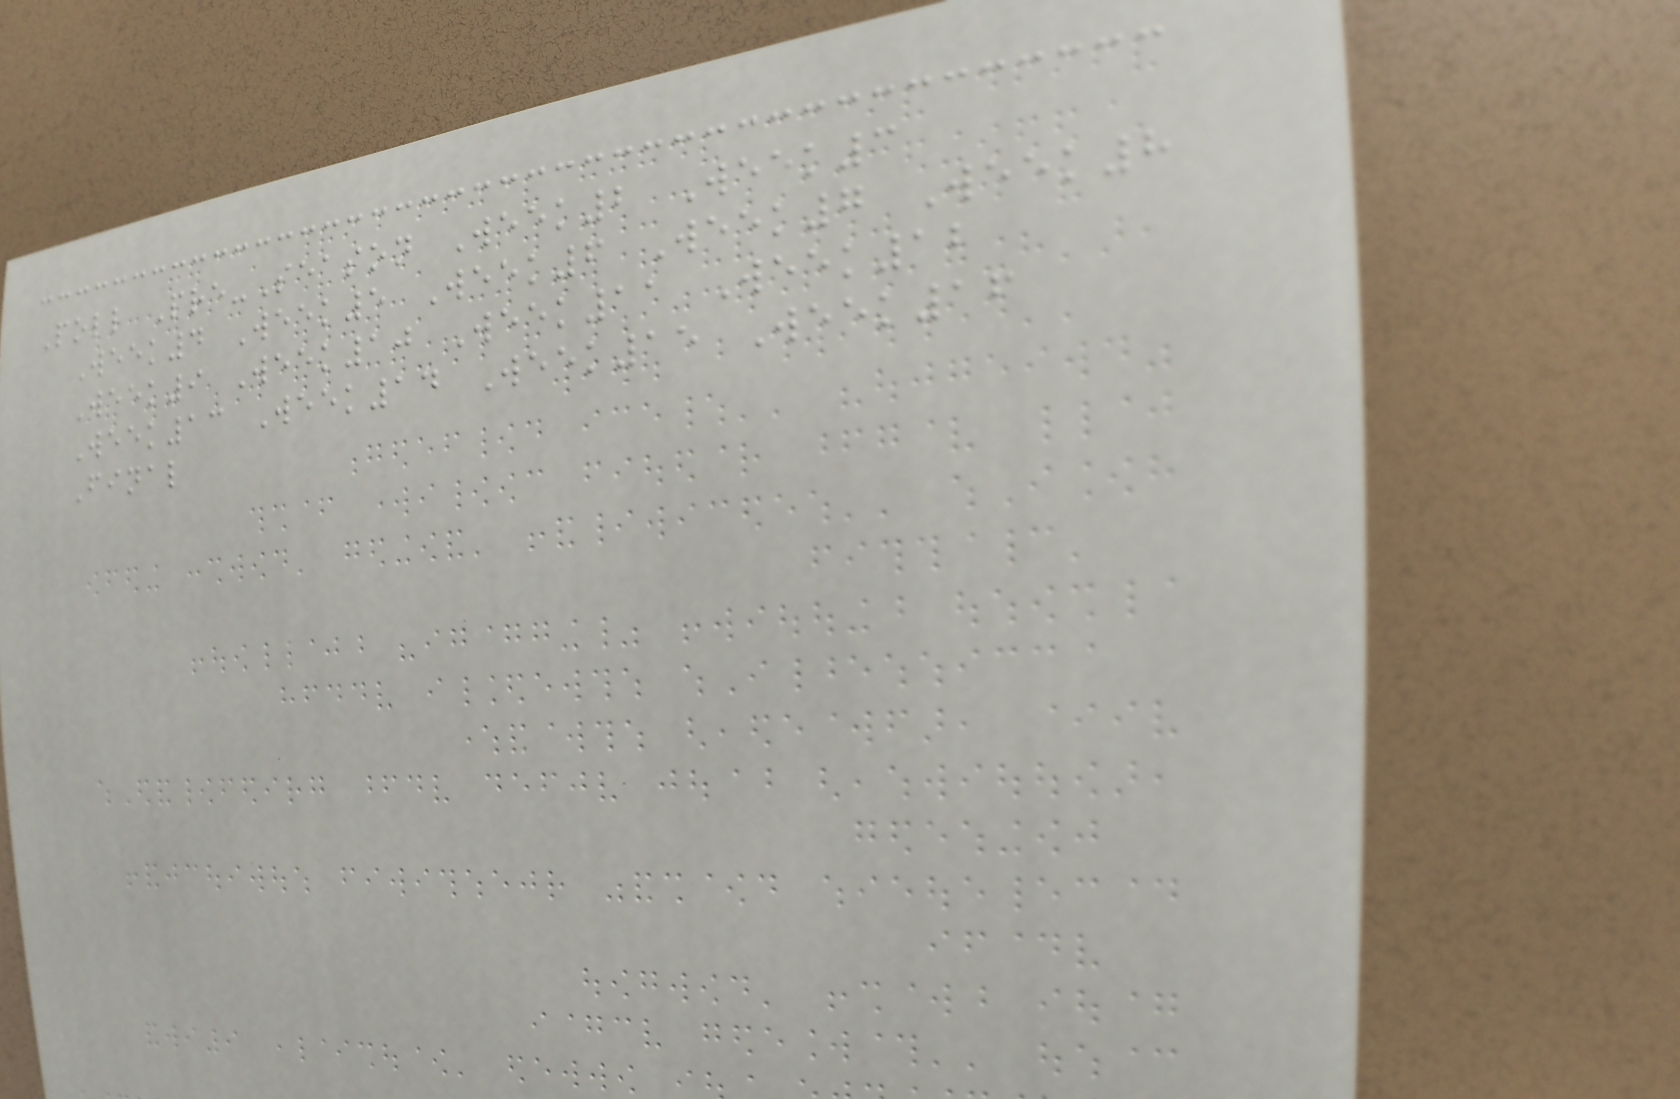Poll Pre-Season Week2 Week3
Week4 Week5 Week6 Week7 Week8
Week9 Week10 Week11 Week12
Week13 Week14 Week15 Week16
Final
